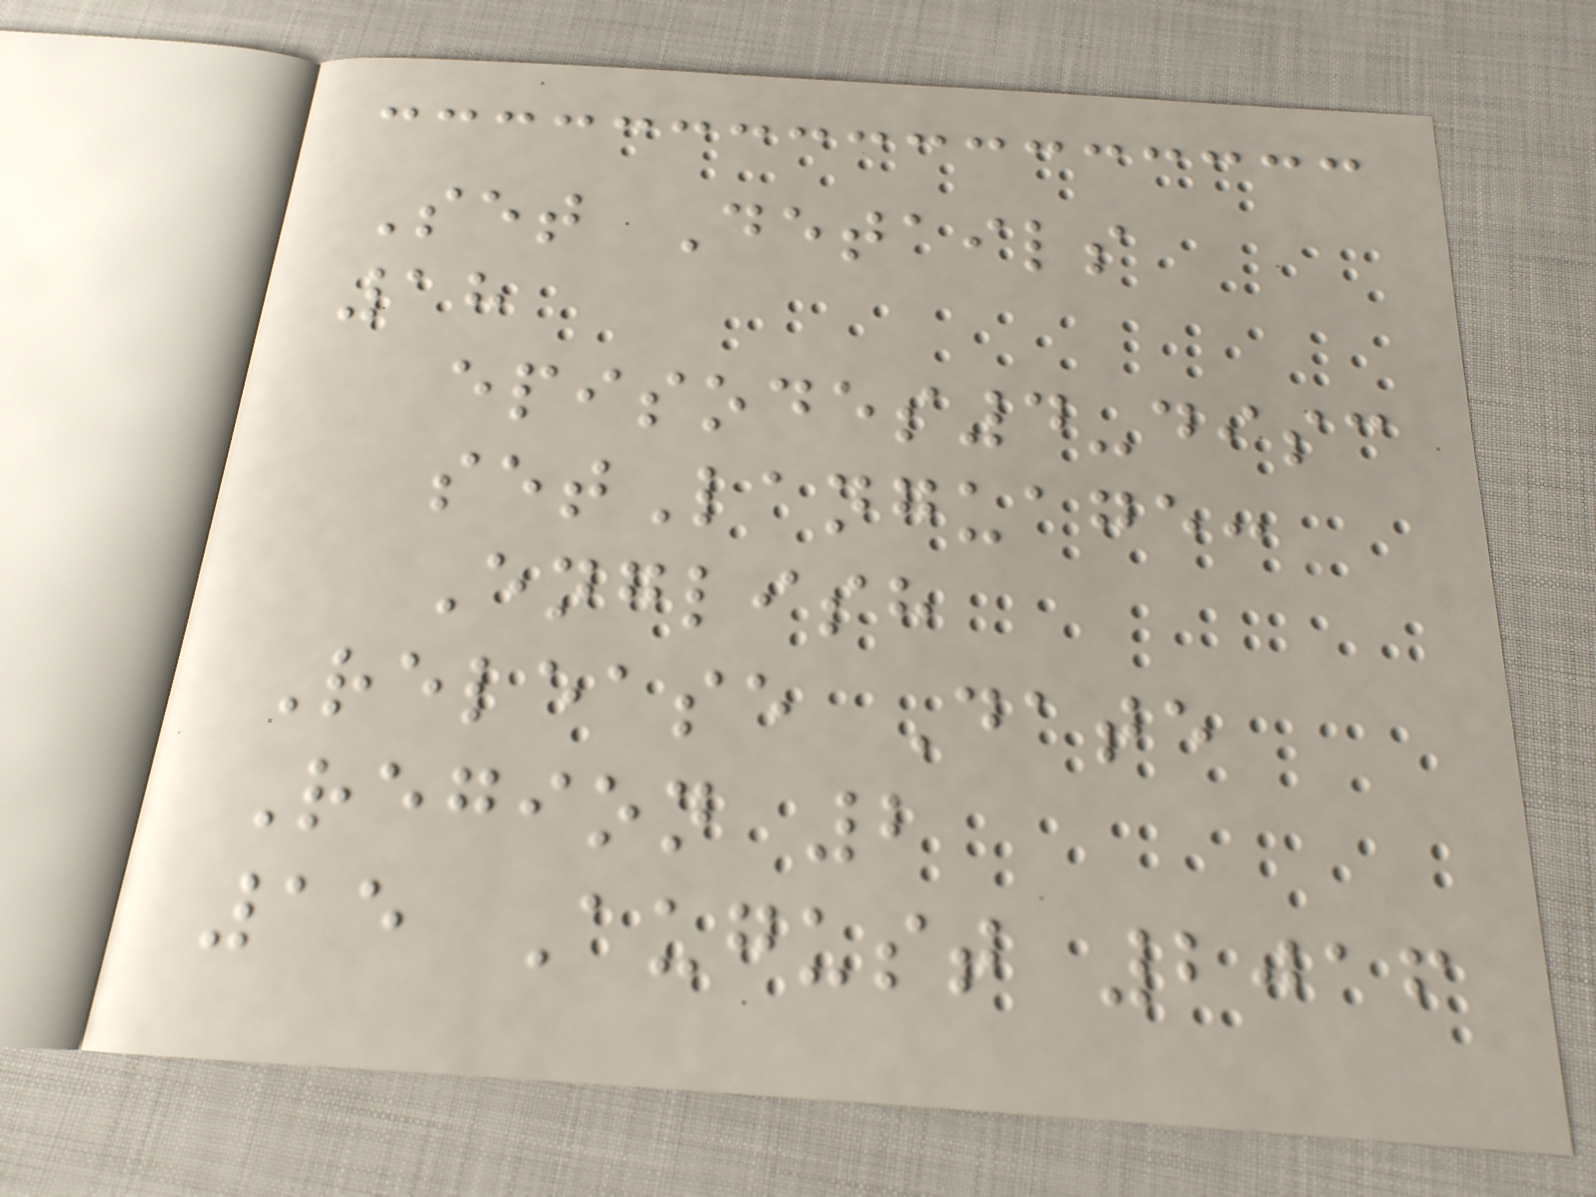Set Details
18
episodes4-disc
setLanguage:
English
Release Date
Region 2
15 August 2016
